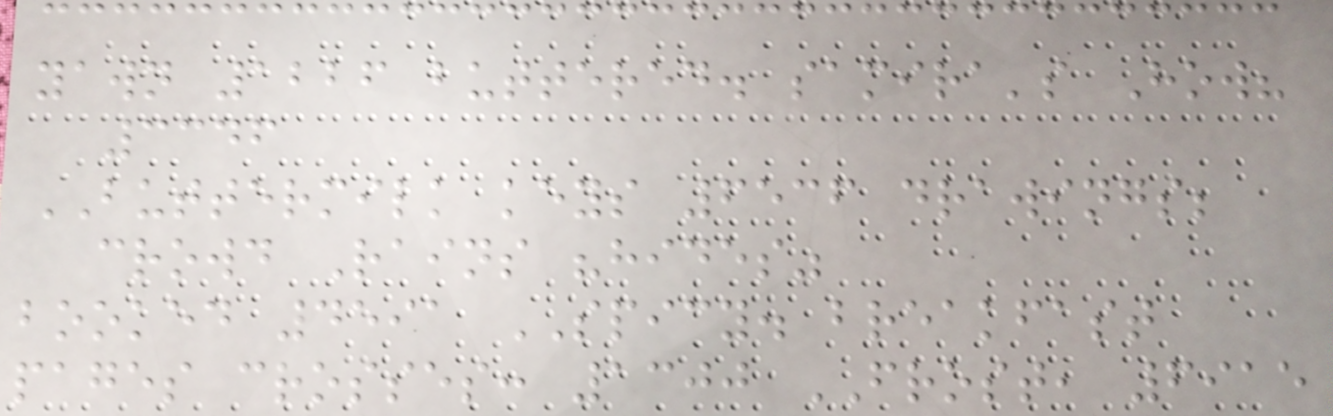yawn 1226 buttered. samira's How?
3346
BUTTERMILK keys 6536 drawings;
crowd Rains "hides"
booked 4591 SPICY. breakfast
pages crosses: 1300 FROST, 6915
